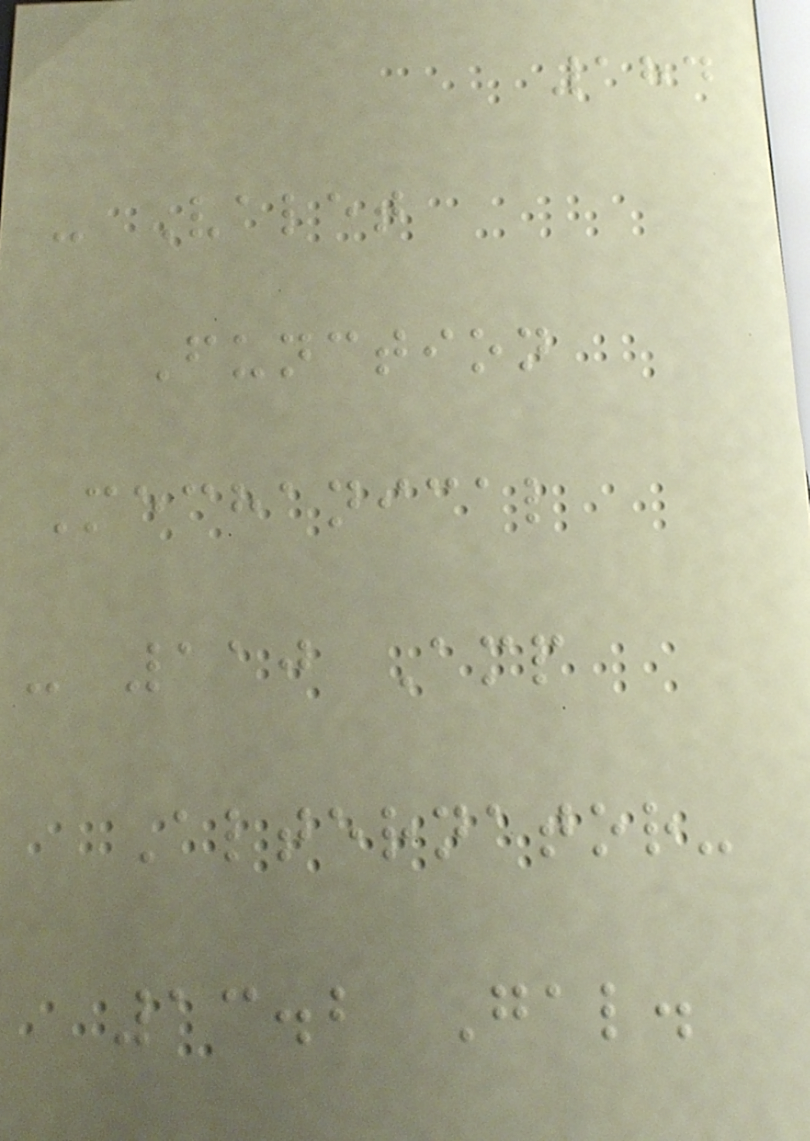184
- Valet
Function
Mechanical
- 110 Amp
Alternator-
13.2 Gal.
